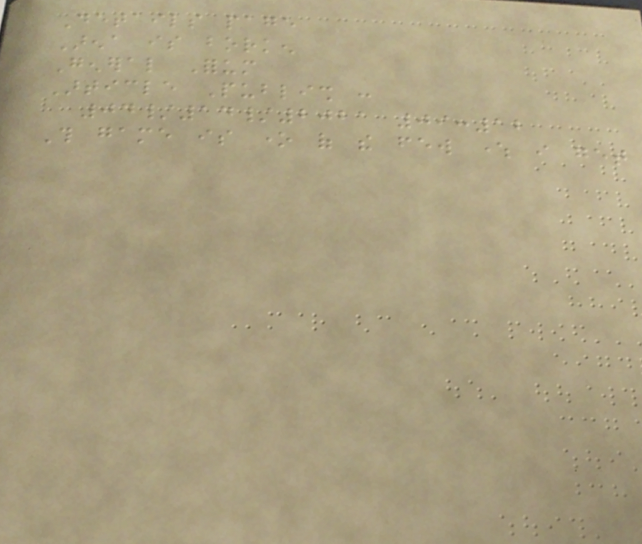Details page
Arena is borken
General Forum
Article Publish :
04/14/2021 09:12
This game is one of the few where i get
